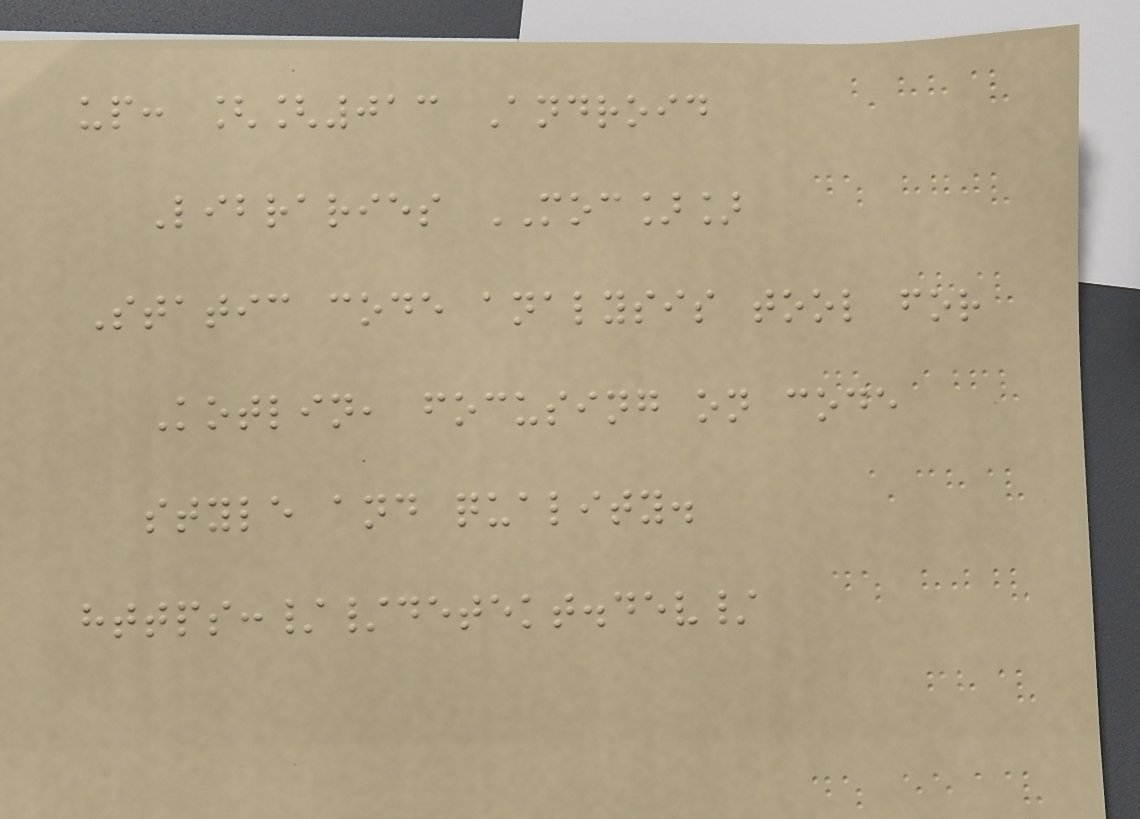up: [[013 Android
Libraries MOC]]
Static code analysis tool for
Kotlin, focusing on code
style and quality.
https://detekt.dev/
